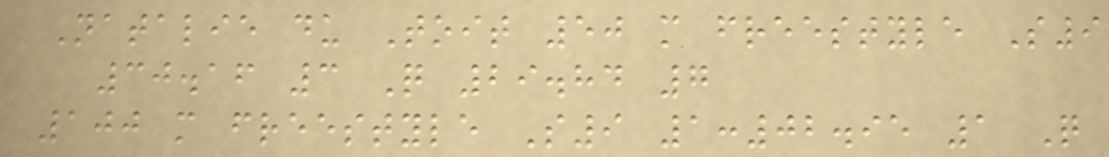Natalie du Toit 50 m freestyle S9
30.16 3 Q 29.84 7
100 m freestyle S9 1:02.95 1 Q
